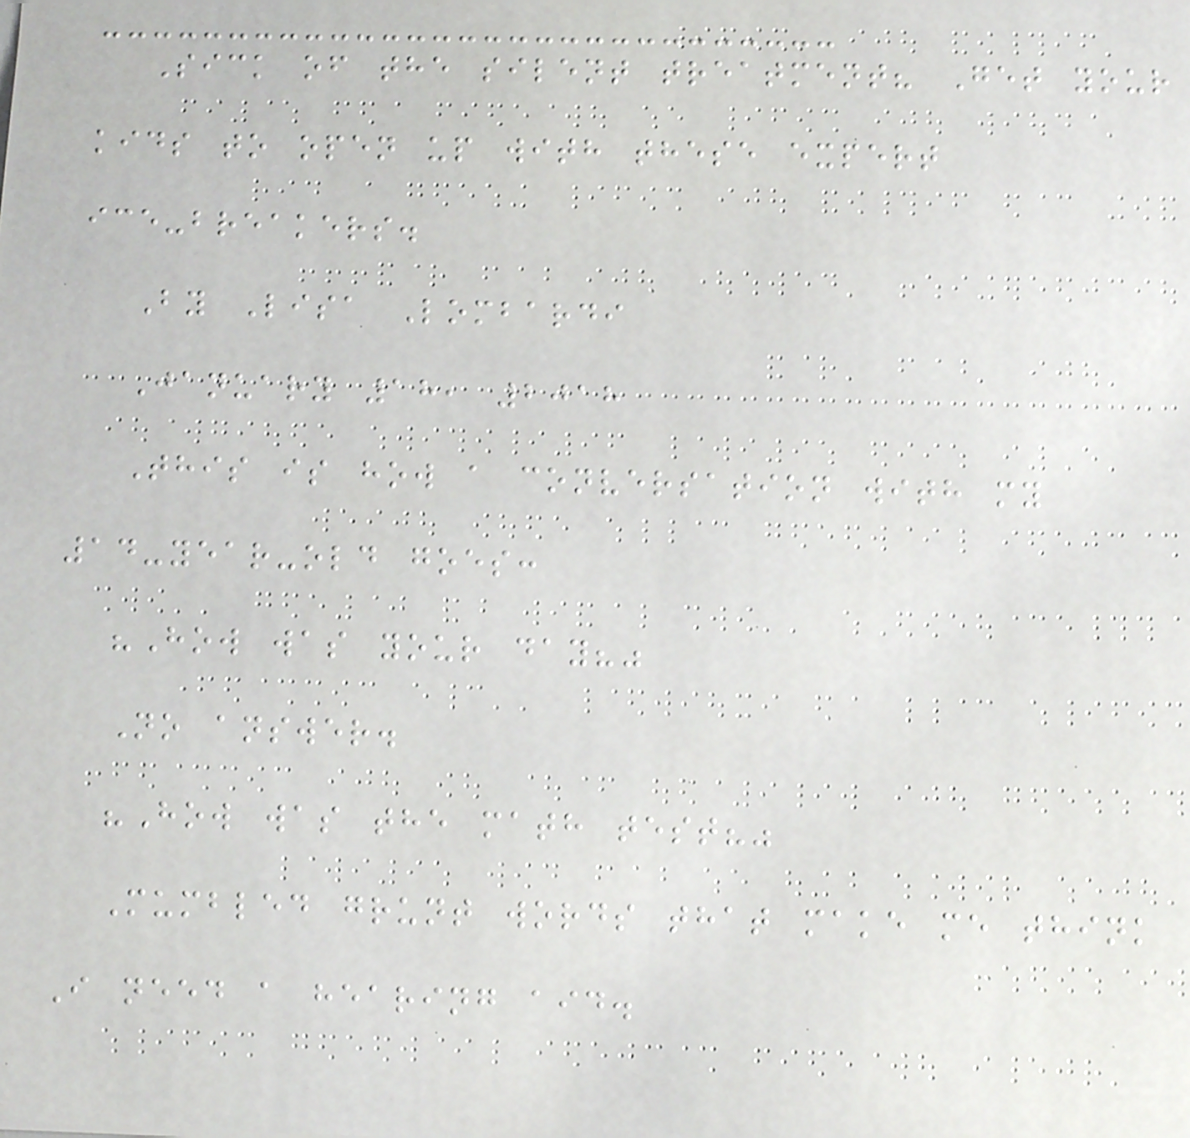Sick of the silent treatment? Get your
kids to open up with these expert
ice-breakers.
By Lisa Lombardi
January 18, 2018
This is how a conversation with my
14-year-old goes:
"How was your day?"
No answer.
"How was the math test?"
Mumbled grunt words that make me think
I need a hearing aid.
